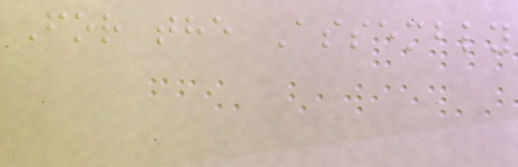For the Assembly
